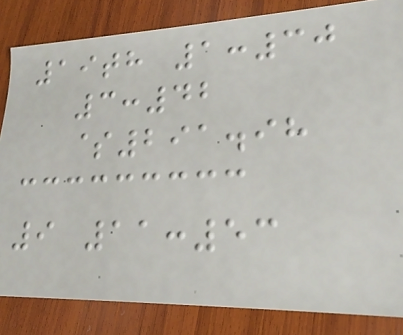19th 1:30
3:42
$291.98
9 11:53
